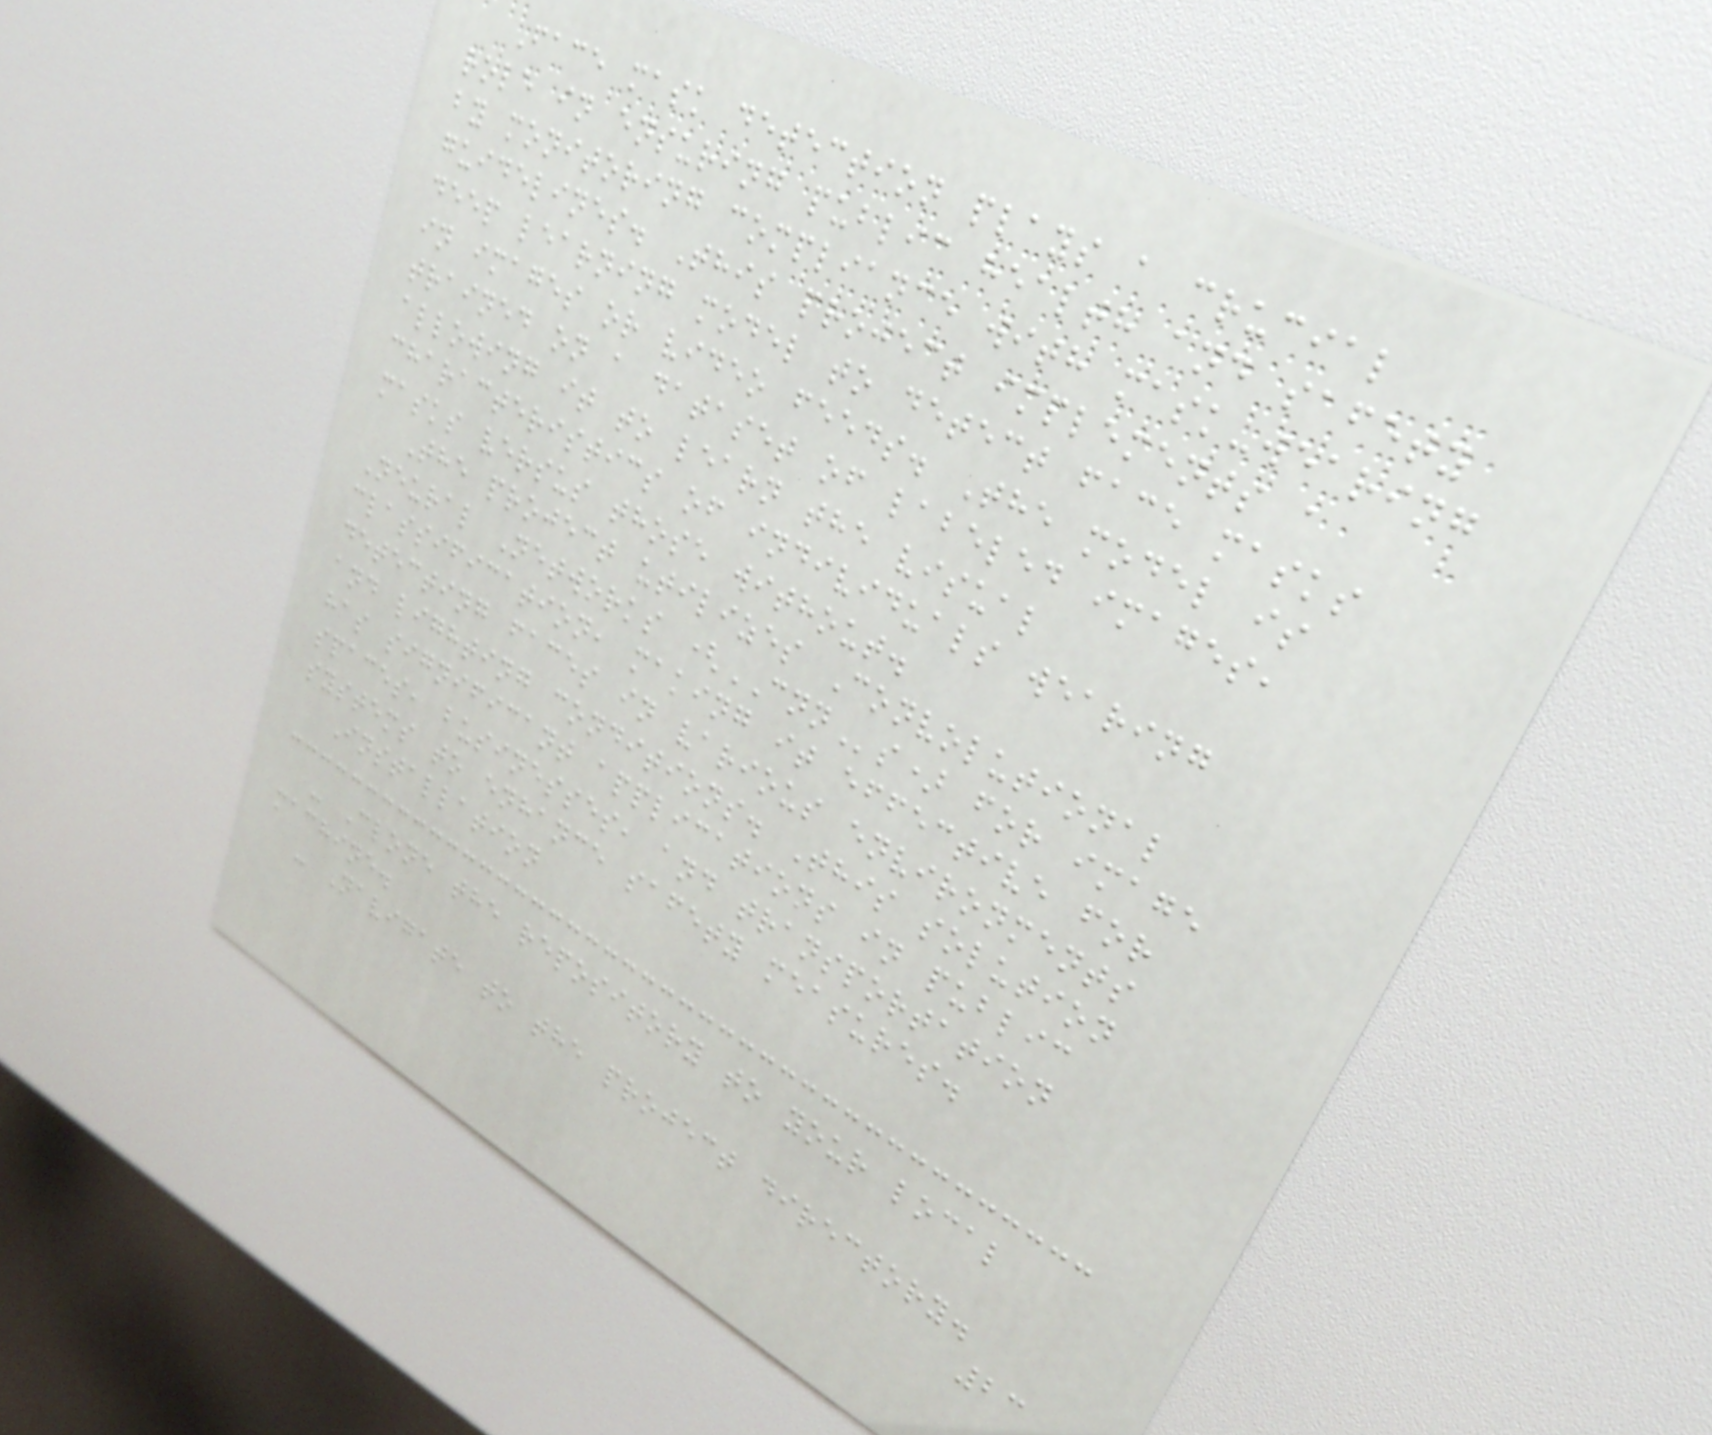Face mask detection plays a crucial
role in ensuring public health and safety
by monitoring compliance with mask-wearing
guidelines. This project implements a
deep learning model to detect face masks
in images or video feeds. The model is
trained on a dataset of labeled images,
allowing it to learn the visual
characteristics of individuals wearing
masks versus those without.
The project utilizes Convolutional
Neural Networks (CNNs) for image
classification, making it effective for
detecting faces in various environments
and lighting conditions. This solution
has significant applications in public
spaces, businesses, and transportation
systems to enhance safety measures.
Installation
- Clone the repository to your local
machine.
- Navigate to the project directory.
23
